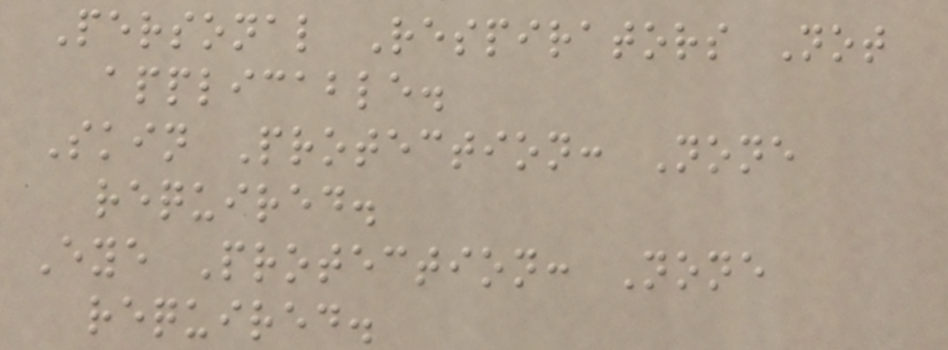Personal Respirators Not
applicable.
Skin Protection: None
required.
Eye Protection: None
required.
